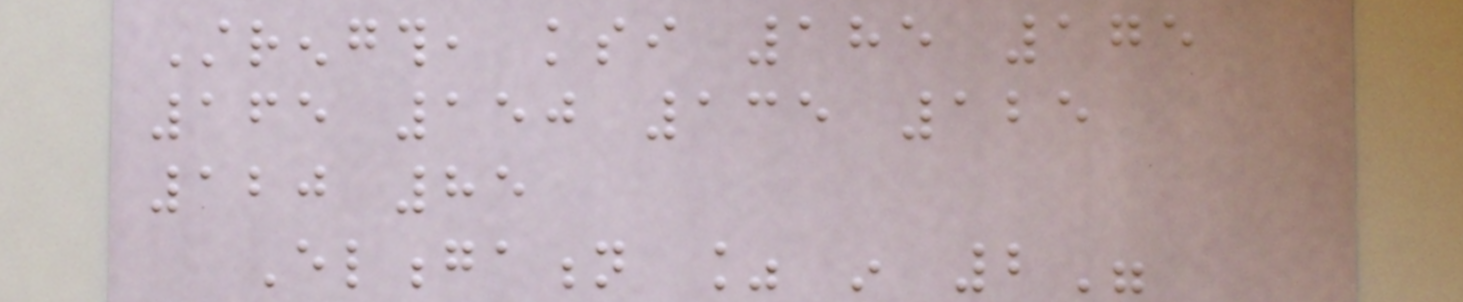Strength, ksi 185 175
165 150 135 125
120 85
Elongation % in 2"
